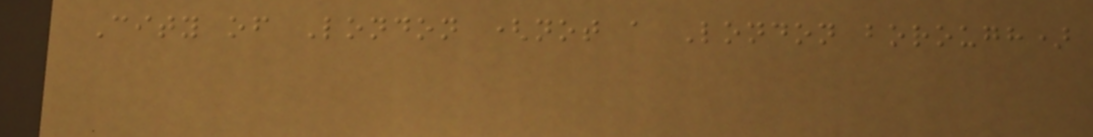City of London (not a London borough)
